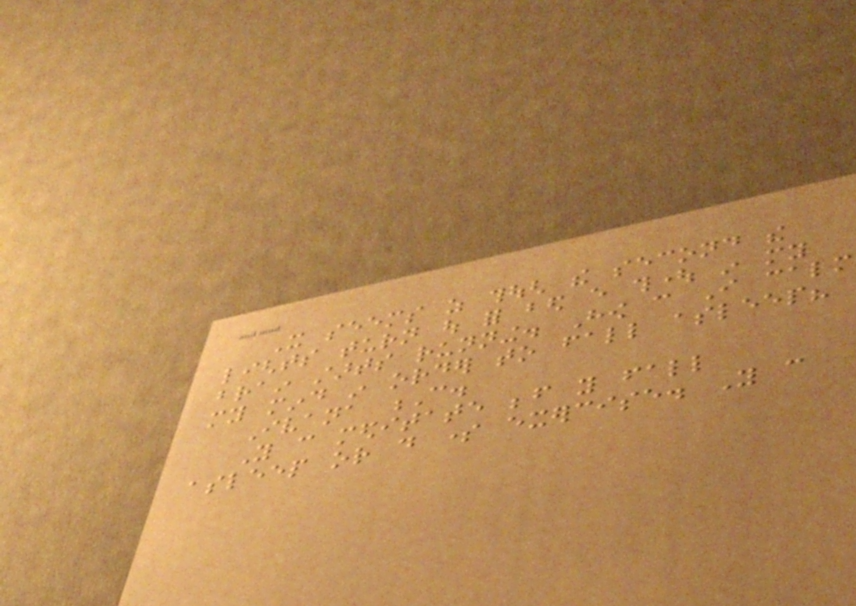It seems as though the second the
lights turn out for bed every thought in my
brain starts running. How can I calm
my mind in order to fall asleep?
Ivana C.
You can meditate before you fall
asleep or do some exercise. You can
